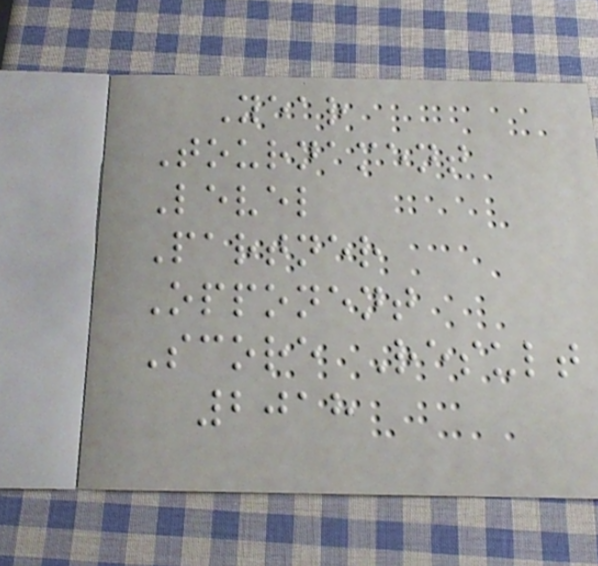Year
Tournament
Level
Partner
Opponent
Score Result
2018
